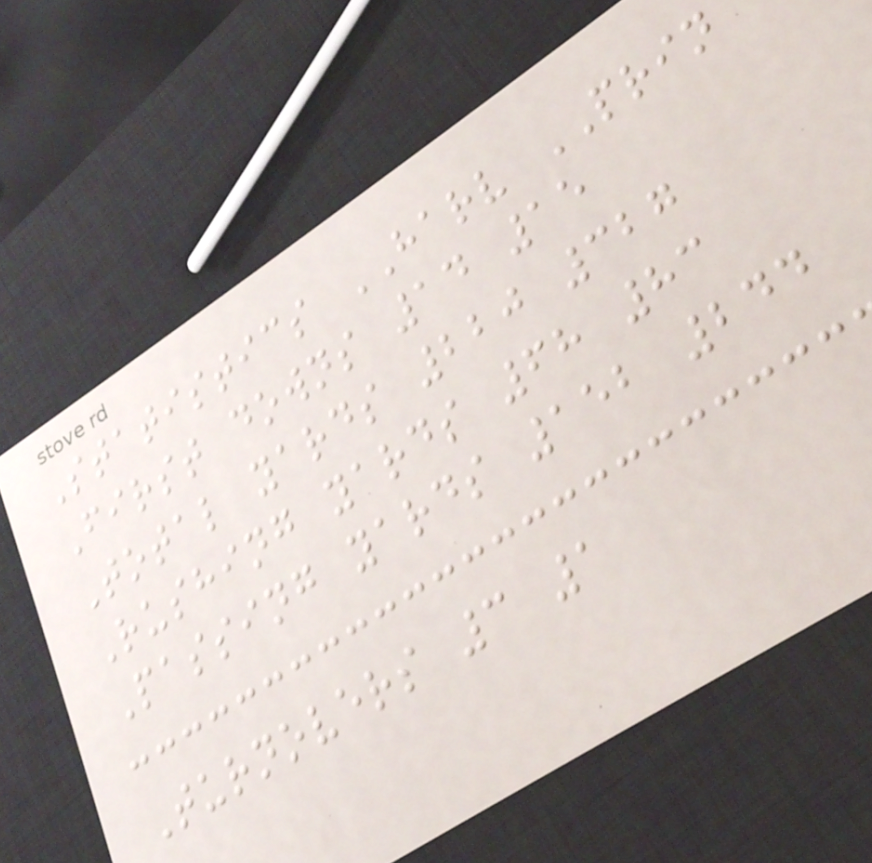Statistics HARV PRIN
First downs 14 15
Total yards 220 327
Rushing yards 68 83
Passing yards 152 244
Turnovers 3 1
